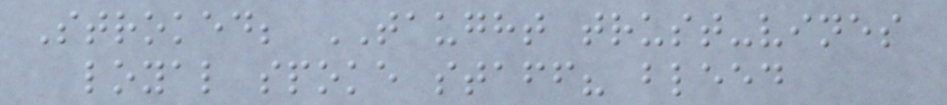Stroked; TAUGHT trust-vines
loyal spoke staff? bleed
